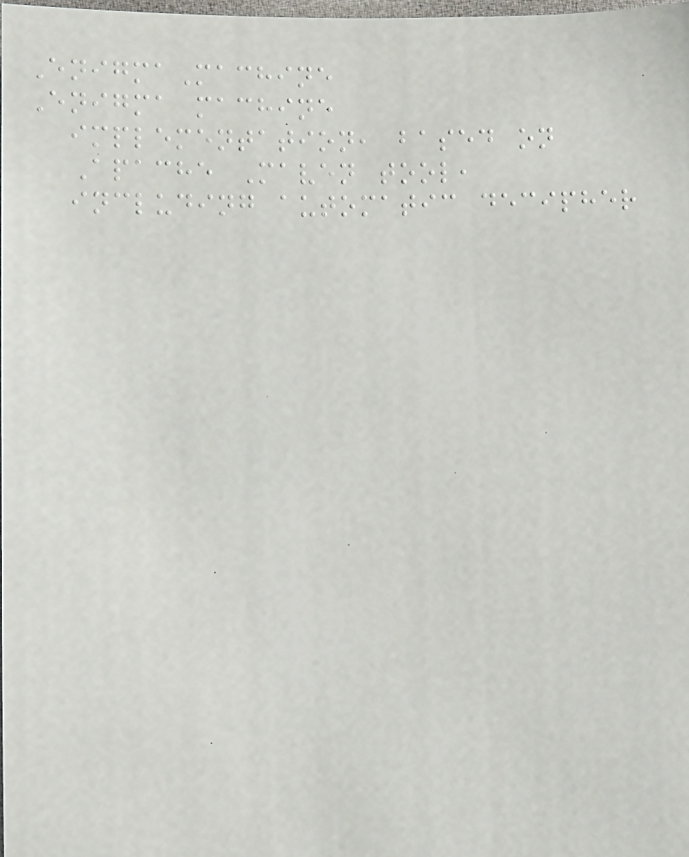EnigmaMachine
Enigma machine
implementation, based on
Apache Maven tool,
including automatic decipher
